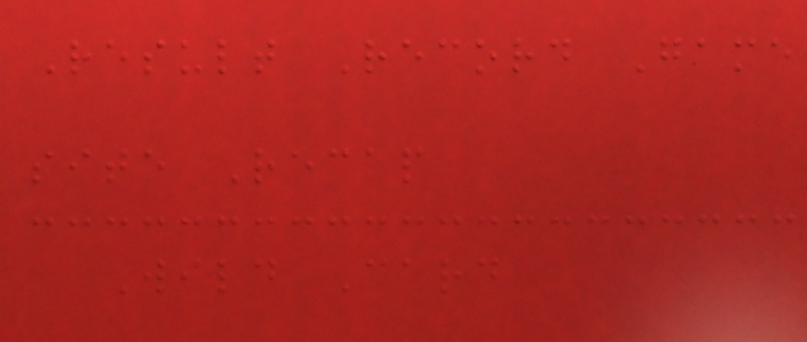Result Record Game
site Recap
Wild Card
